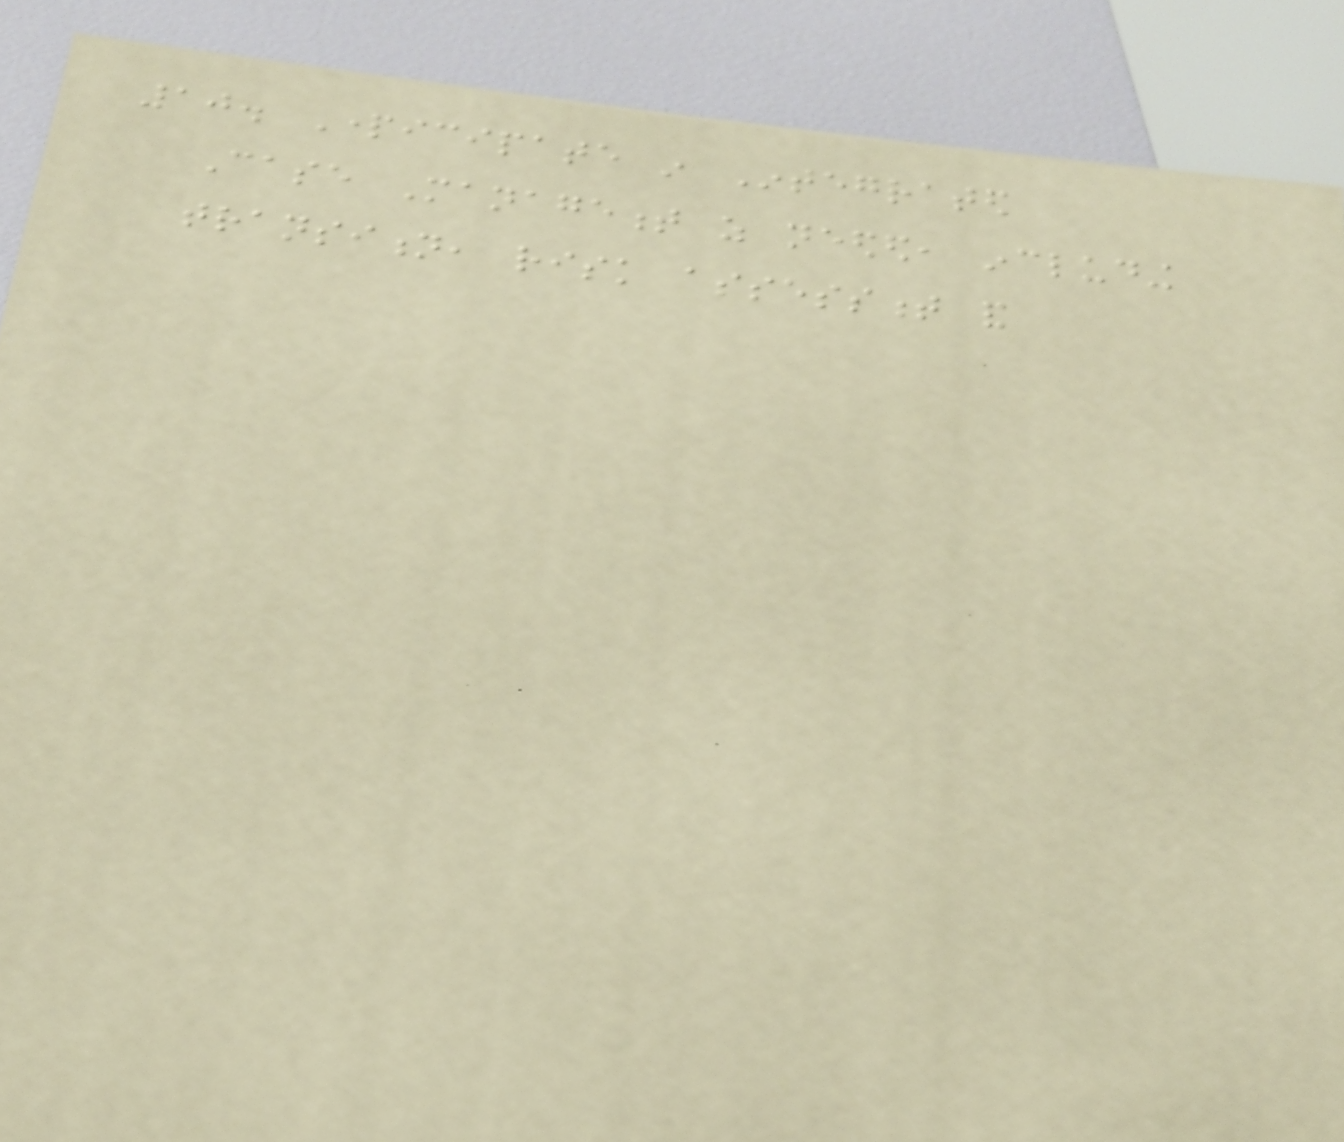10. Participate in Integrated
Case Management as needed, including
transition, risk assessment and
